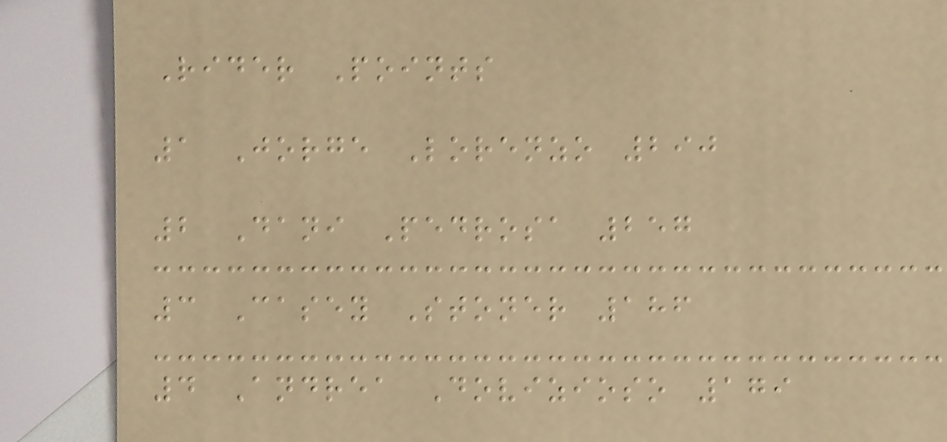Rider Points
1 Jorge Lorenzo 290
2 Dani Pedrosa 257
3 Casey Stoner 186
4 Andrea Dovizioso 179
